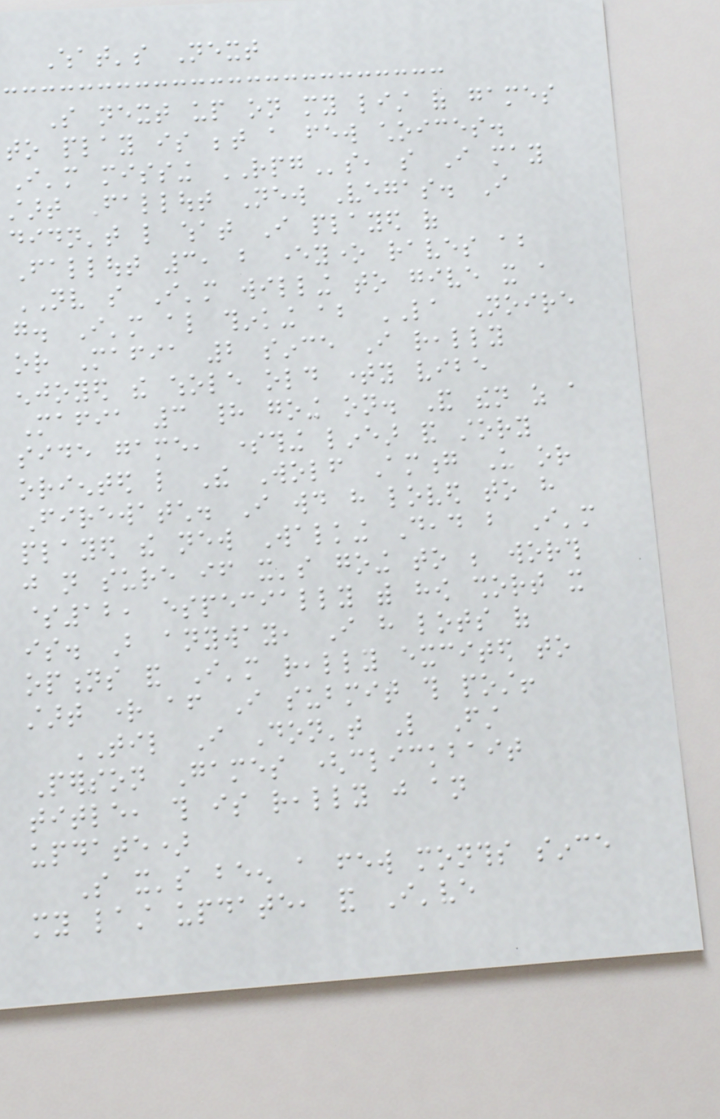What's Next
So next up on my list of games
to play is between a few choices.
I'm missing RPGs, so I may
start Fallout New Vegas. I
didn't like what I played of
Fallout 3, but everyone raves about
NV so I'm willing to give it a
go. I'm also thinking about LA Noire
or Mafia 2 since I really
enjoyed the whole old timey vibe
Mafia 3 had going on. And then as a
side game, something linear and story
oriented like The Wolf Among Us or
Firewatch. I would have loved to have
played the new Walking Dead but I'm
just not sure if it's going to be worth
$12, especially with how short it
is. But anyway, I have lots of
options and I'm really excited to
start right after I submit this post!
TIL I Don't Like First
Person Games (clickbait
title, this is really just an
update)
So it's been a few months since
my last update, and I've
